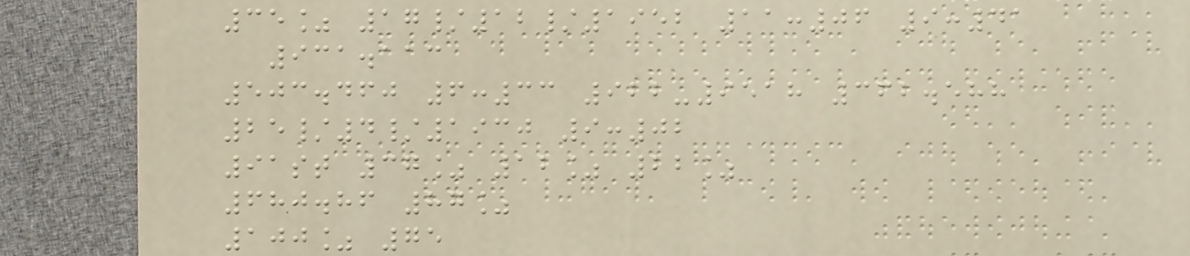35% 17/12/1952 11:06 9:41
931.113
503.460 6:33 922-9518 362.588
25/4/1930 9:02
91st 37% 12% 22%
680.86 87%
100% 75
